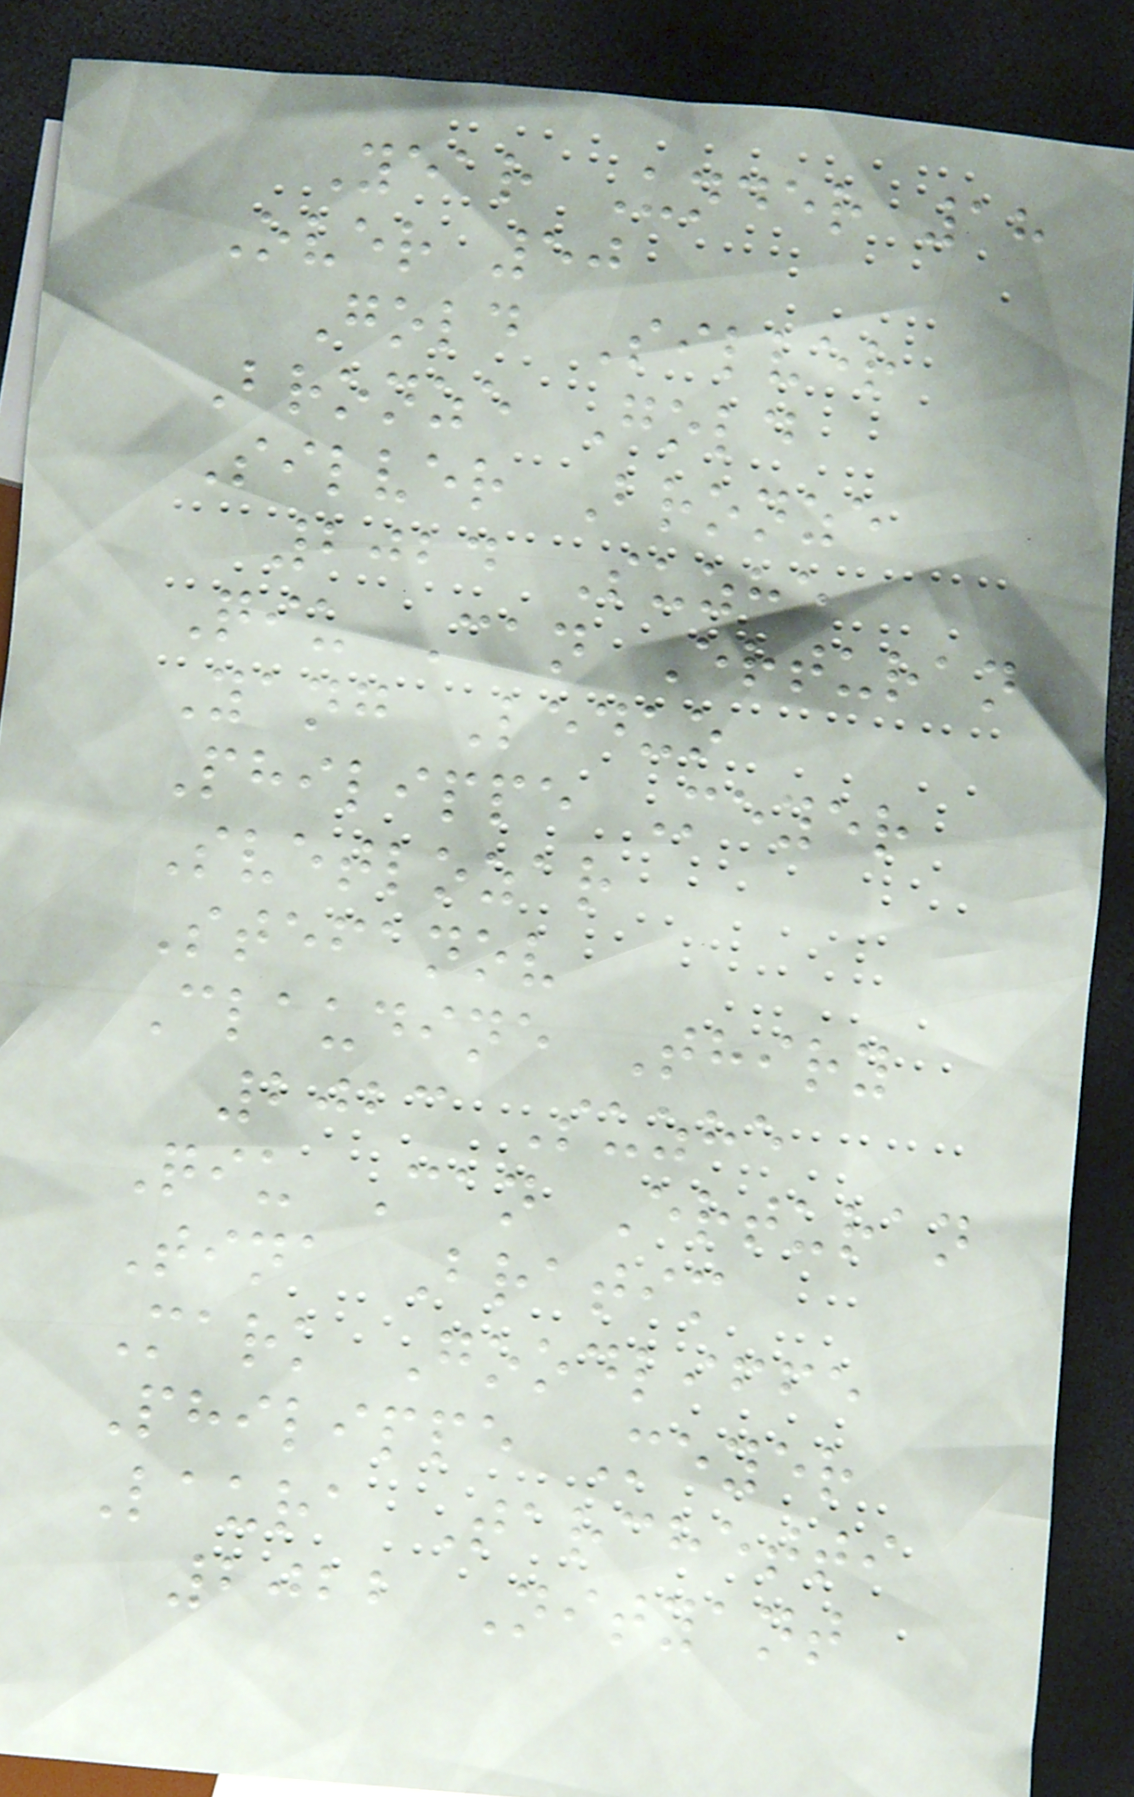Year Under 18
Over 50
Gold Silver
Bronze Gold
Silver Bronze
2024 Suzhe
Qiu Can Erturan
Yang Leduo
Philippe Meyer
Svetlozar
Stefanov
Claudine Thiry
2023 Suzhe
Qiu Can Erturan
Tina Bratim
Mark Goodliffe
Philippe Meyer
Laura Tarchetti
2022 Nityant
